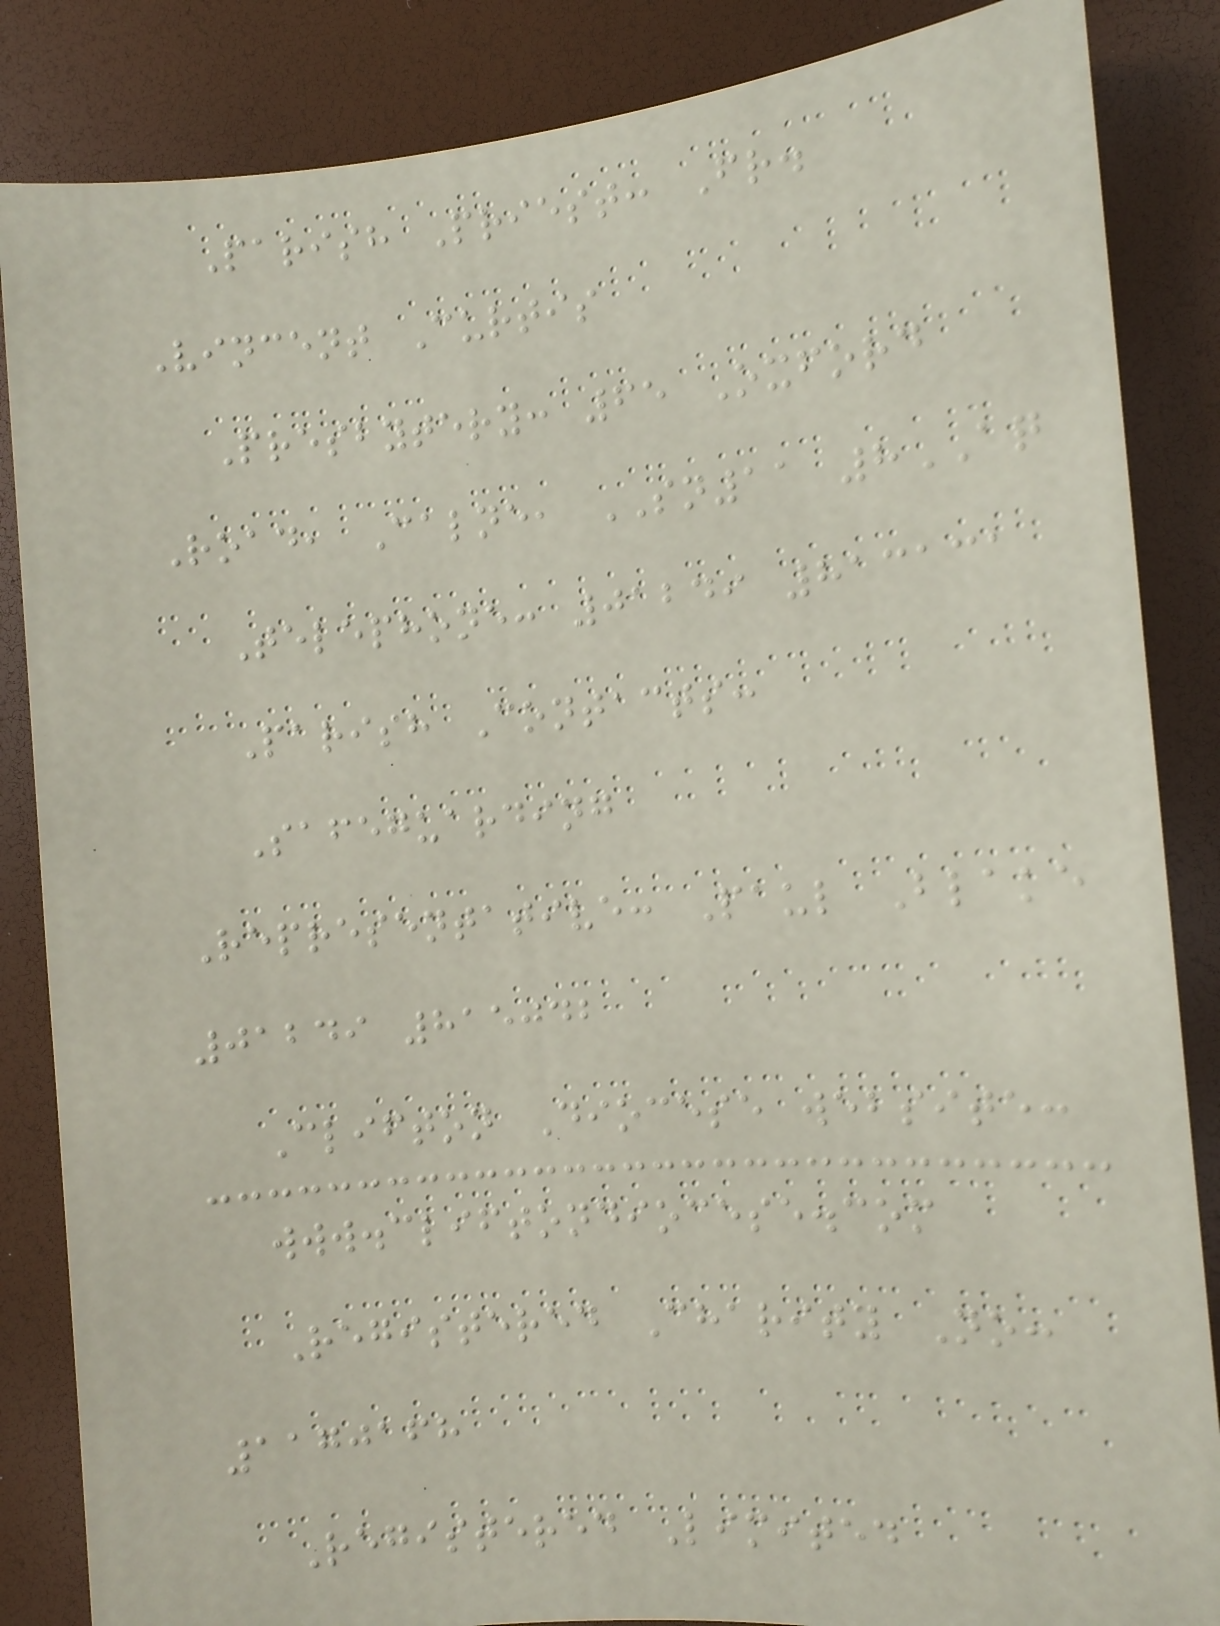Parish Priest: Fr.
Vincent Curtis
Presbytery: 65 Oxford
Road, Calne, SN11 8AQ
Telephone: 01249 813131
Parish Contacts:
Safeguarding
Representative: Paul Blake
01249 815042
Clifton Diocese website:
www.cliftondiocese.com
Registered Charity No:
1170168
Registered Limited
